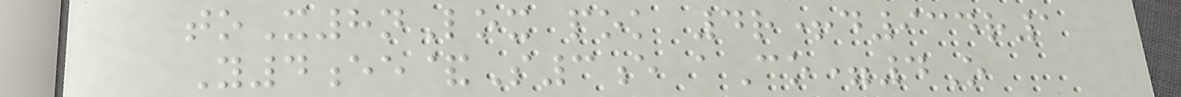toX8nLox pok 4r+d934r1
Y4ee&S3e aCo=4O
